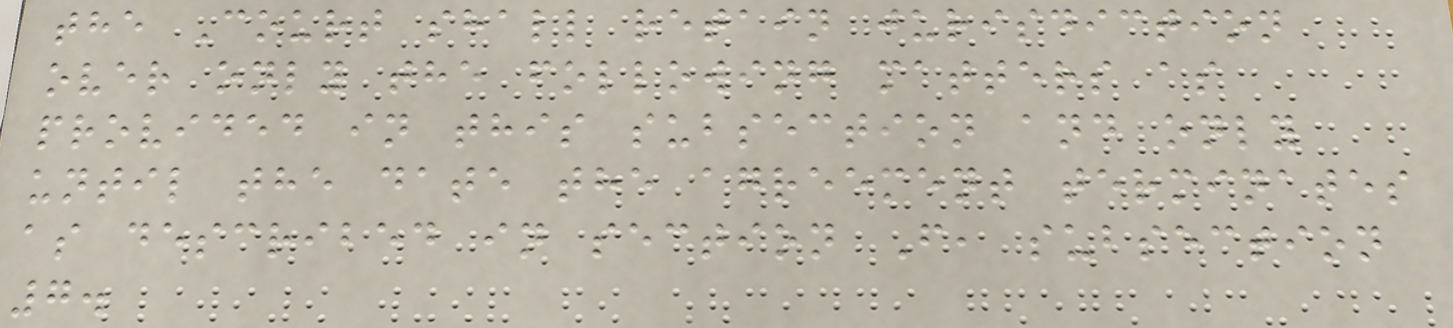the Court shall retain jurisdiction
over only the following matters as
provided in this subsection and only
until the date the agreement terminates
as described in section F, subsection
7.
